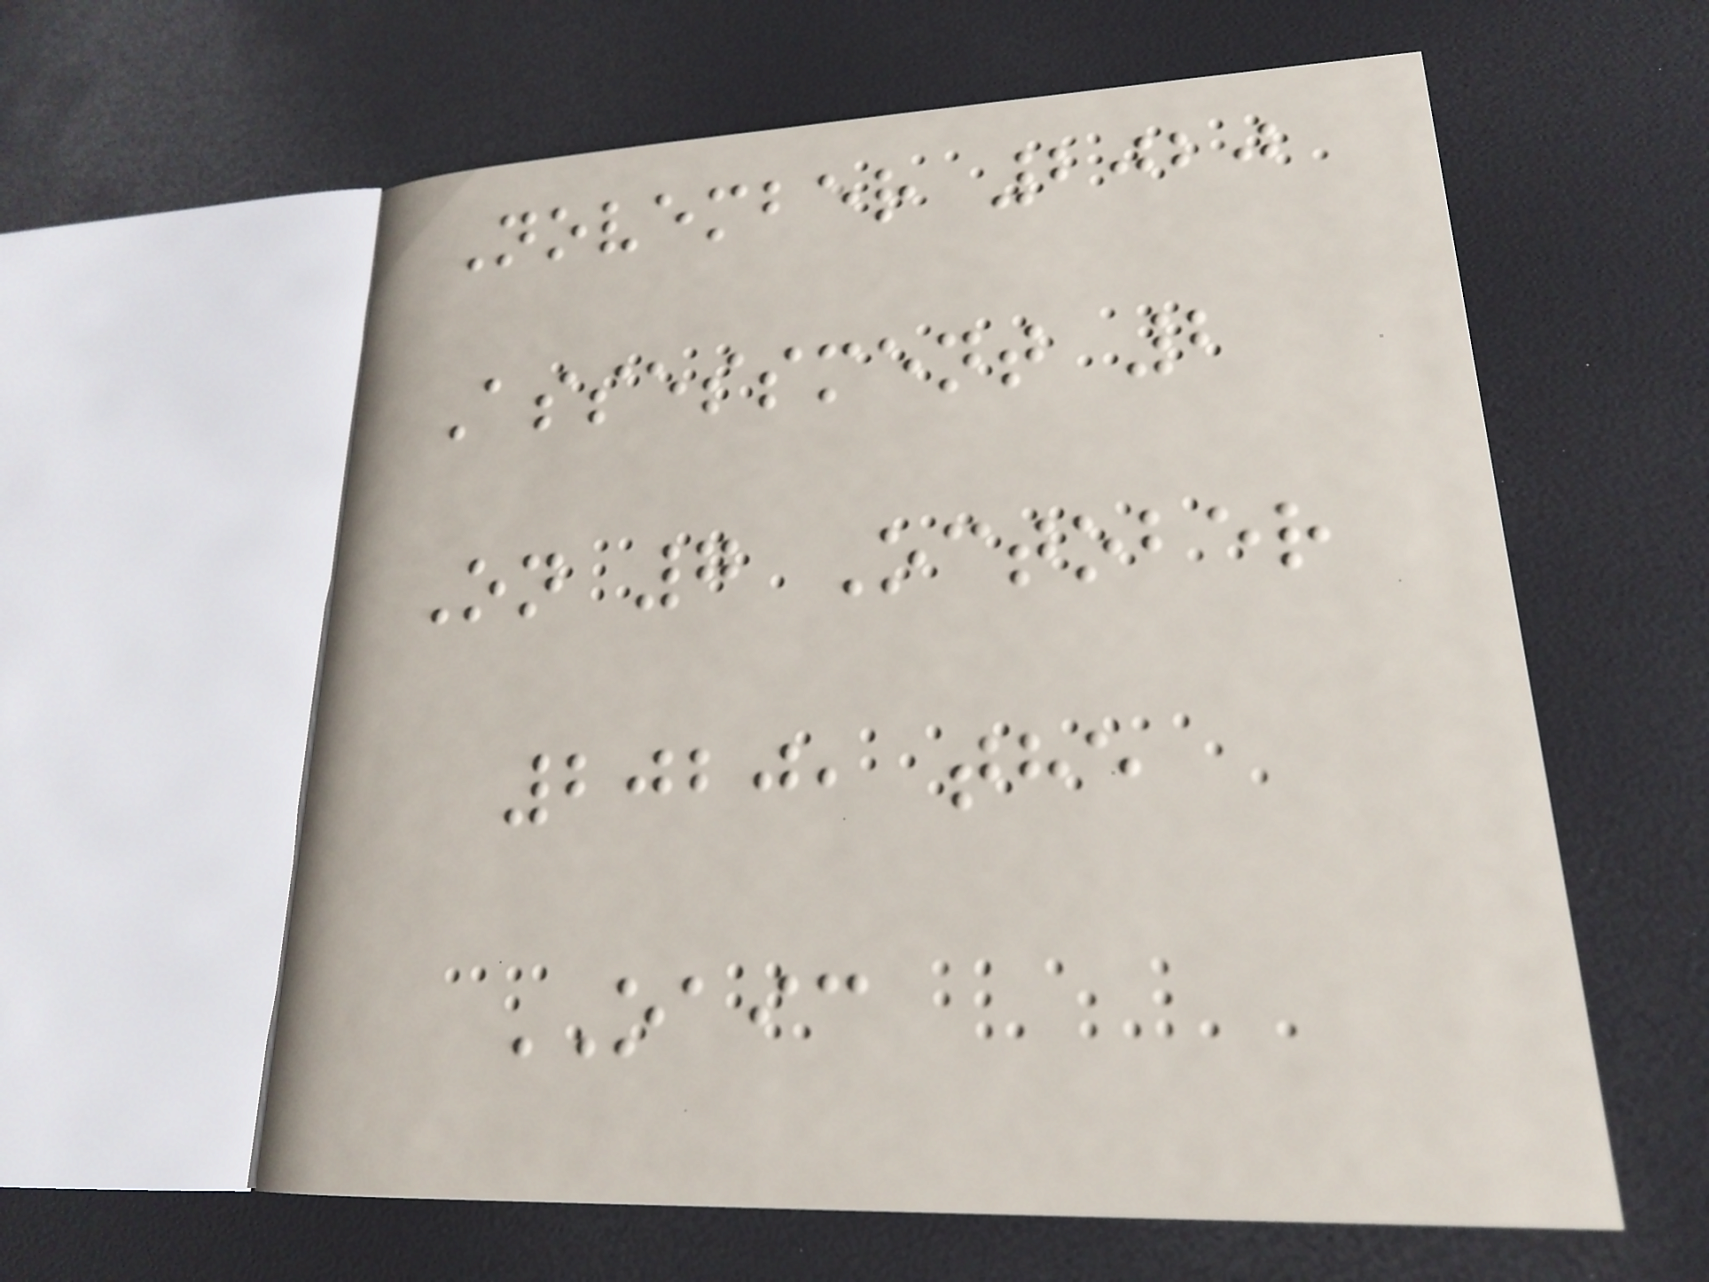November 2020
Assessment 2
On 7 October
2020, the
OAIC
